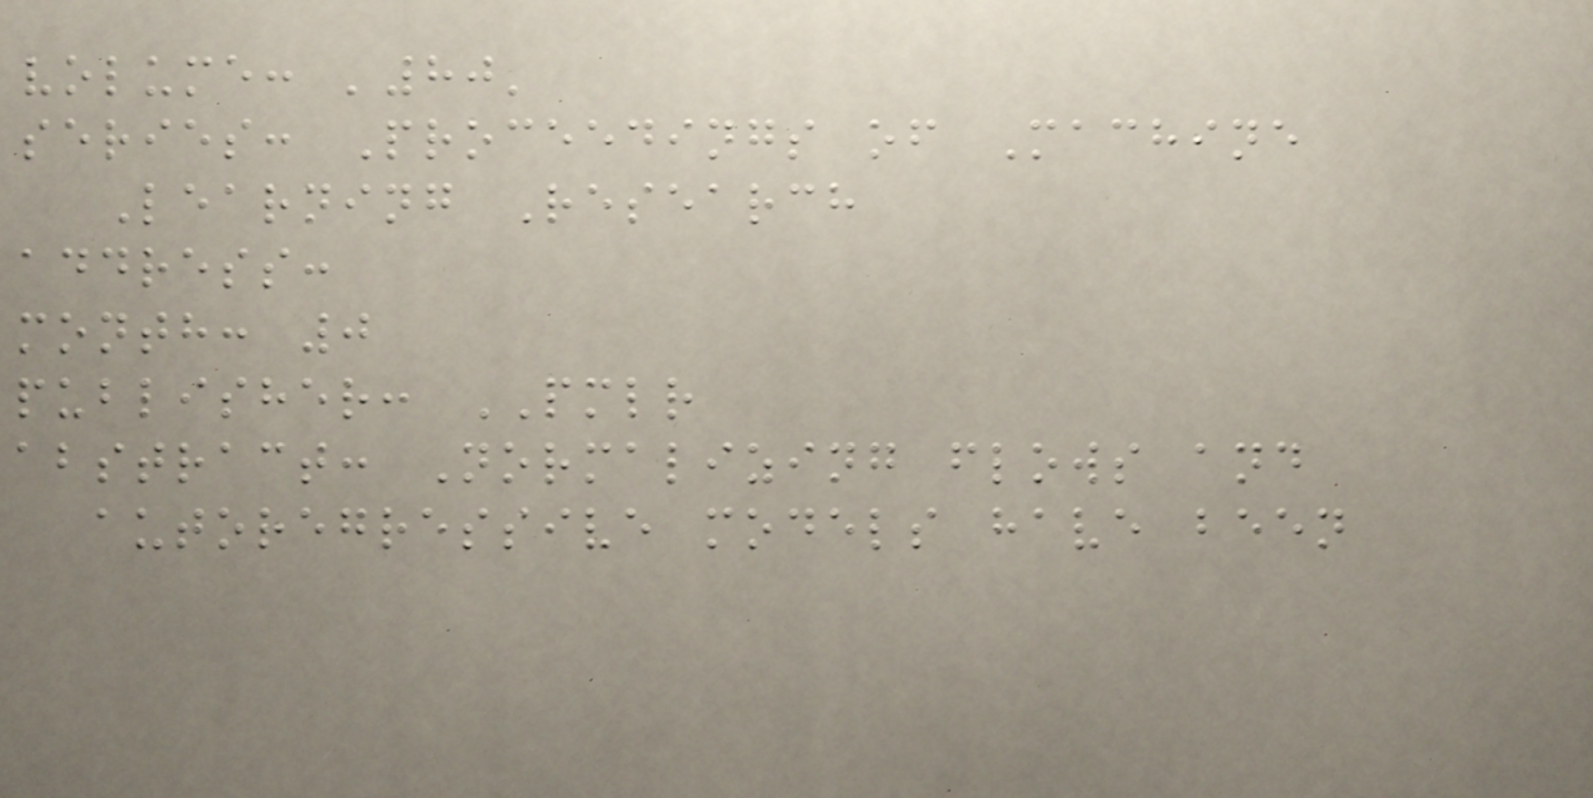volume: '80'
series: Proceedings of Machine
Learning Research
address:
month: 0
publisher: PMLR
abstract: Normalizing flows and
autoregressive models have been
